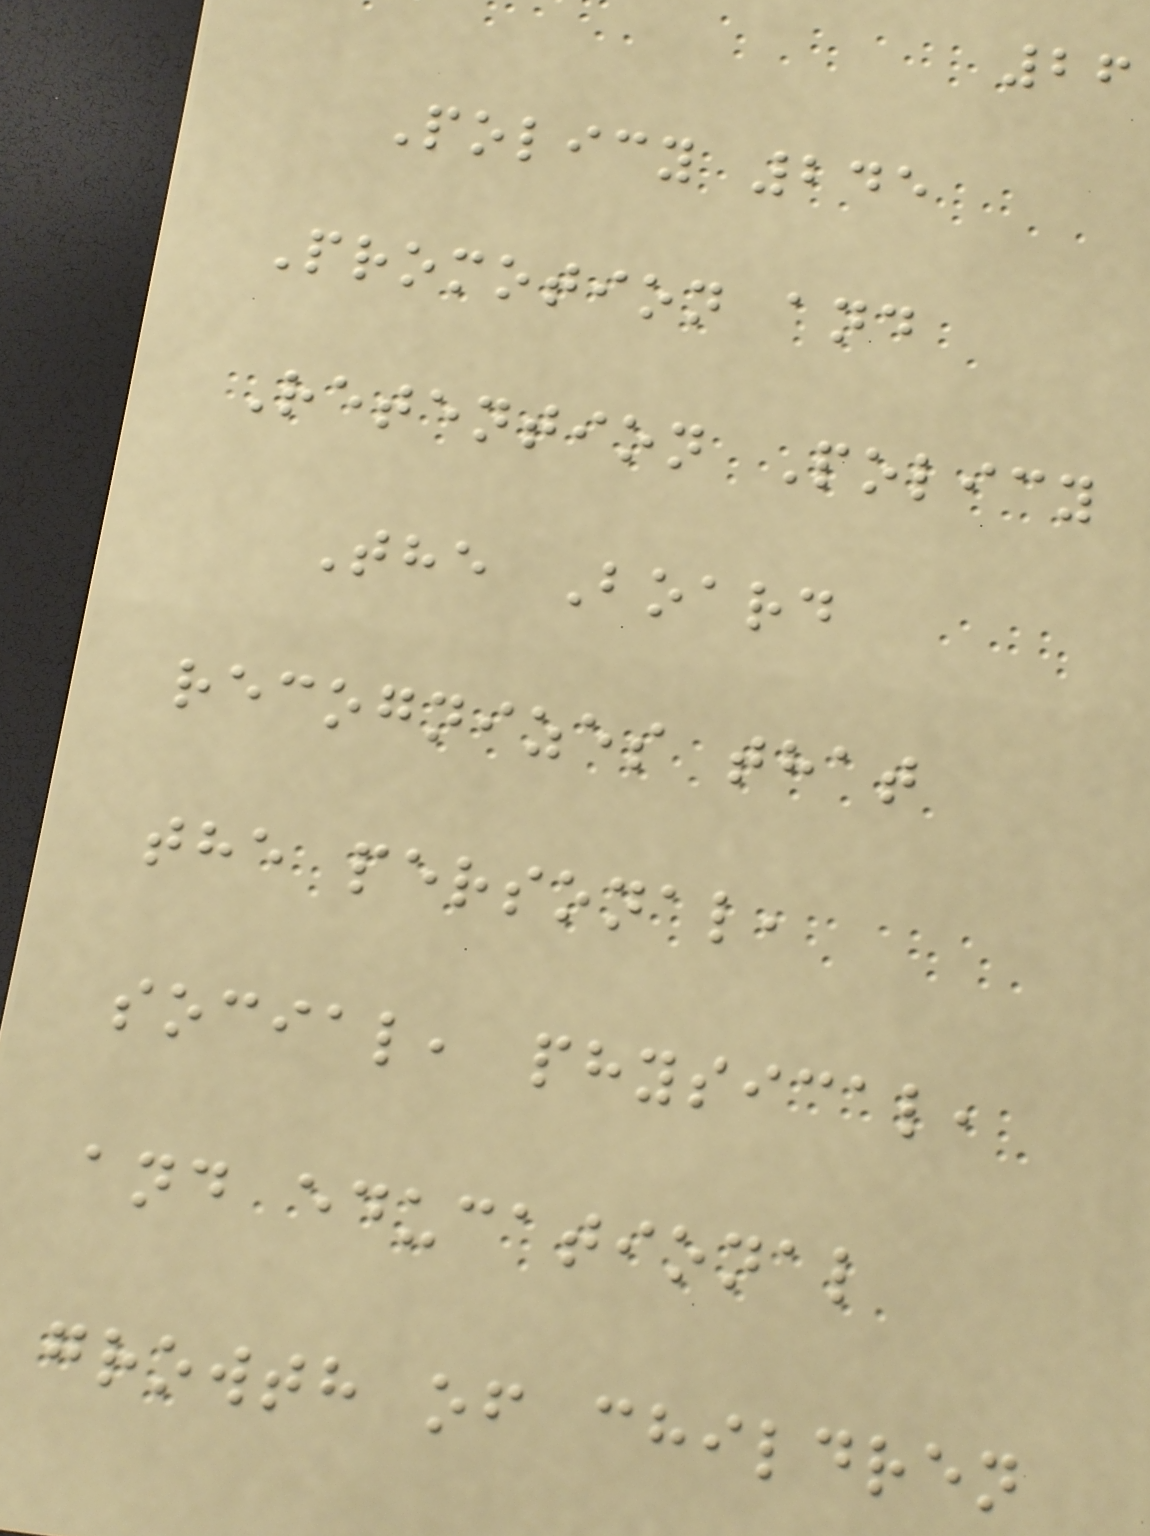26
Policy 245
Promotion and
Retention Policy
The Board
recognizes that
the personal,
social, physical,
and educational
growth of children
